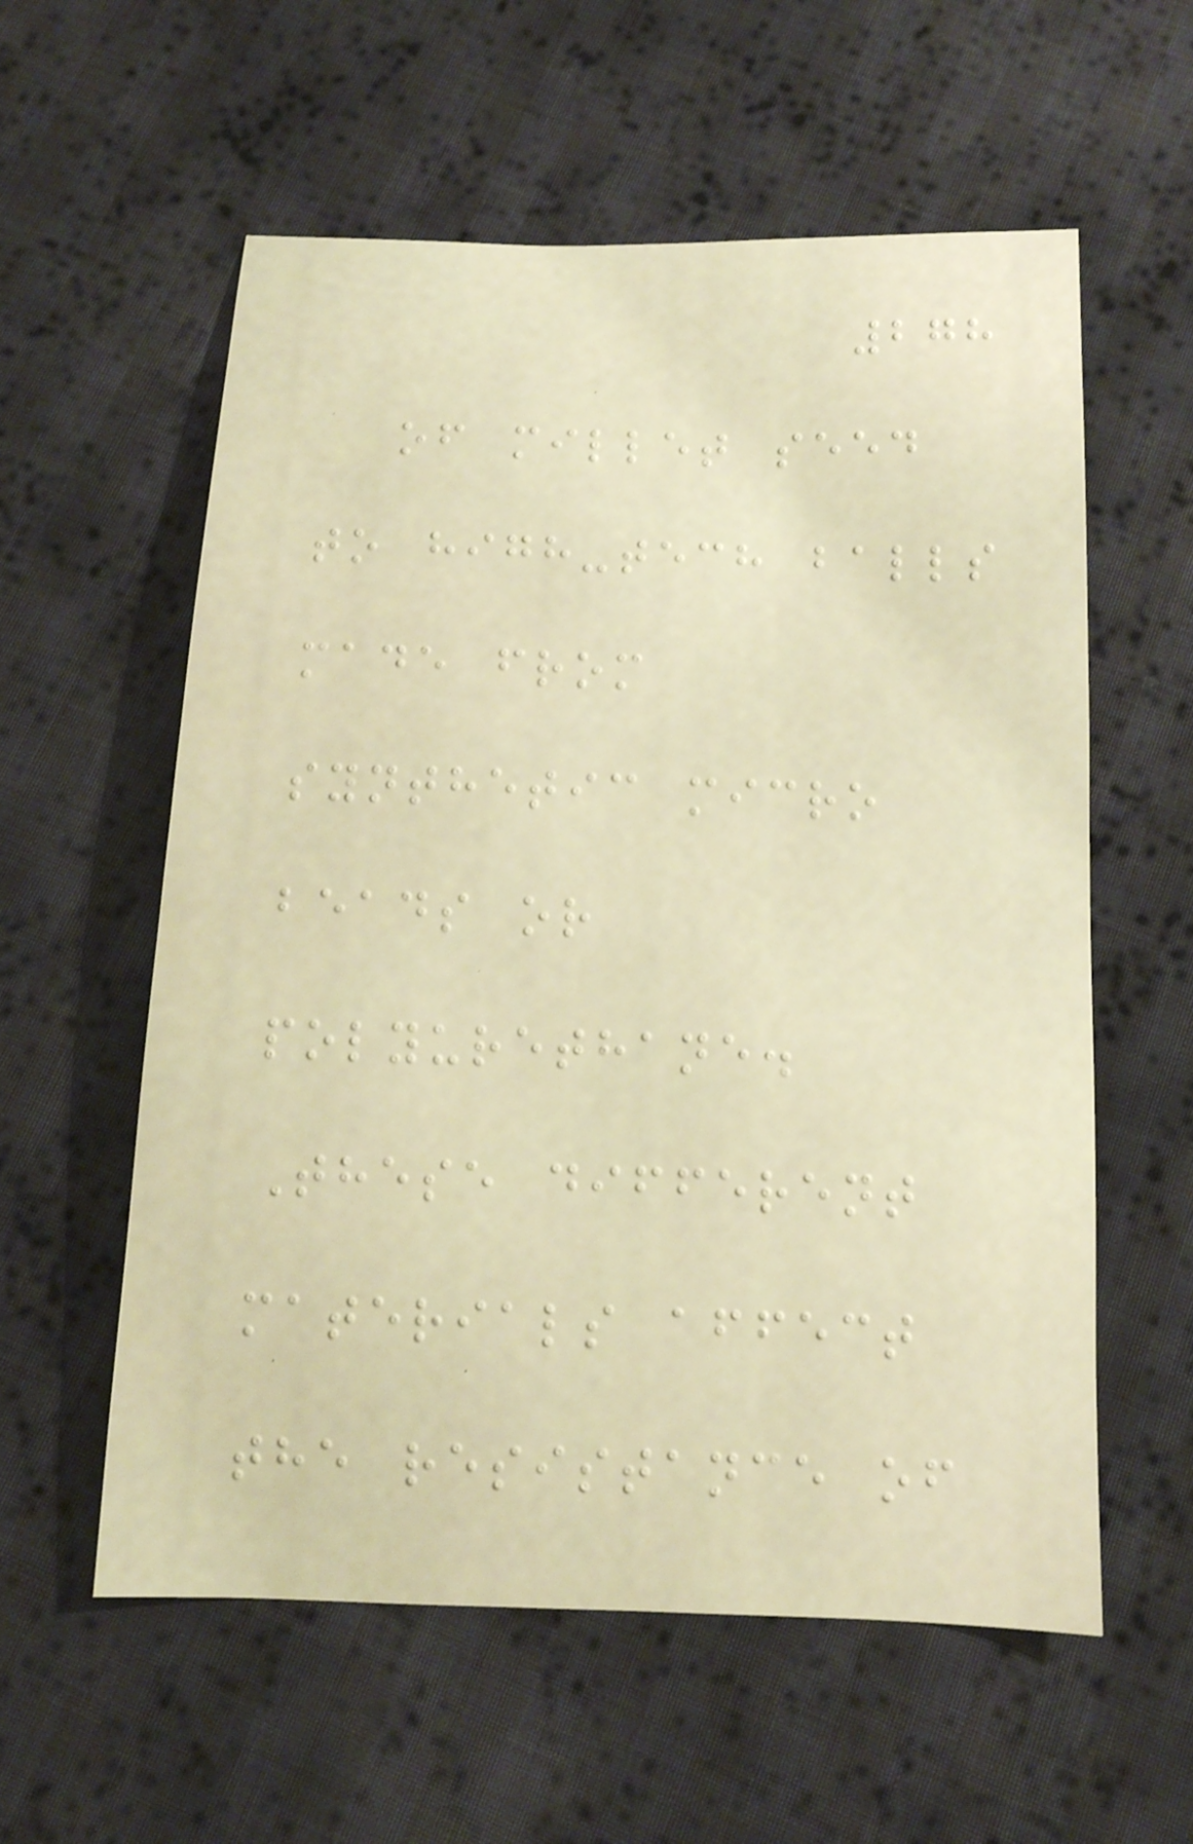278
of millet seed
to high-tech balls
made from
synthetic micro
beads or
polyurethane.
These different
materials affect
the resistance of
